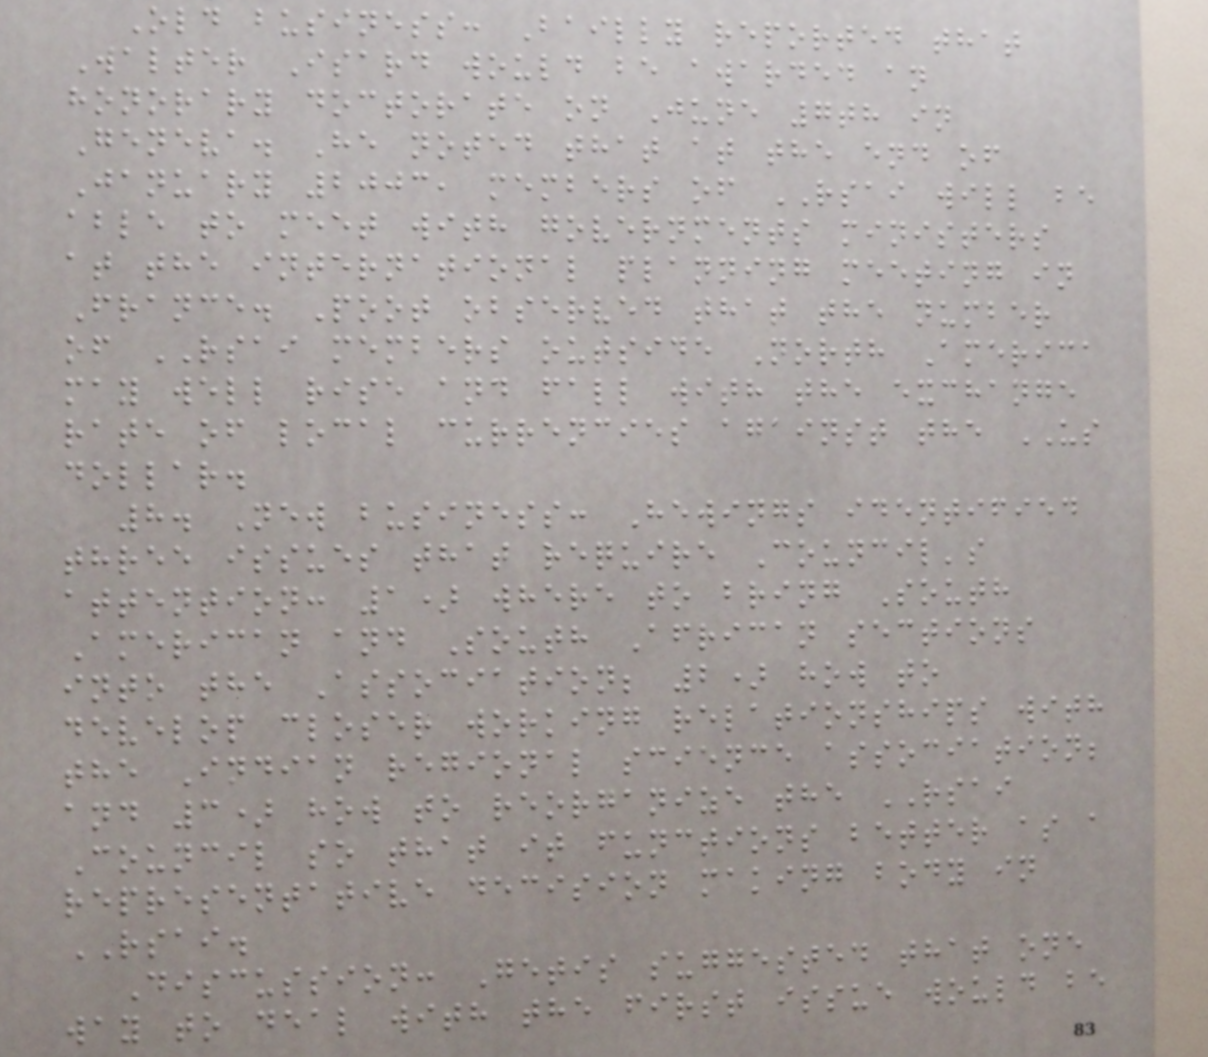Old business: Bailly reported that
Walter Isard would be awarded an
honorary doctorate on June 7th in
Geneva. He noted that at the end of
January 2003, members of RSAI will be
able to meet with governments ministers
at the international planning meeting in
France. Poot observed that the number
of RSAI members outside North America
may well rise and fall with the exchange
rate of local currencies against the US
dollar.
8. New business: Hewings identified
three issues that require Council's
attention: 1) where to bring South
American and South African sections
into the Association; 2) how to
develop closer working relationships with
the Indian regional science association;
and 3) how to reorganize the RSAI
Council so that it functions better as a
representative decision making body in
RSAI.
Discussion: Getis suggested that one
way to deal with the first issue would be
